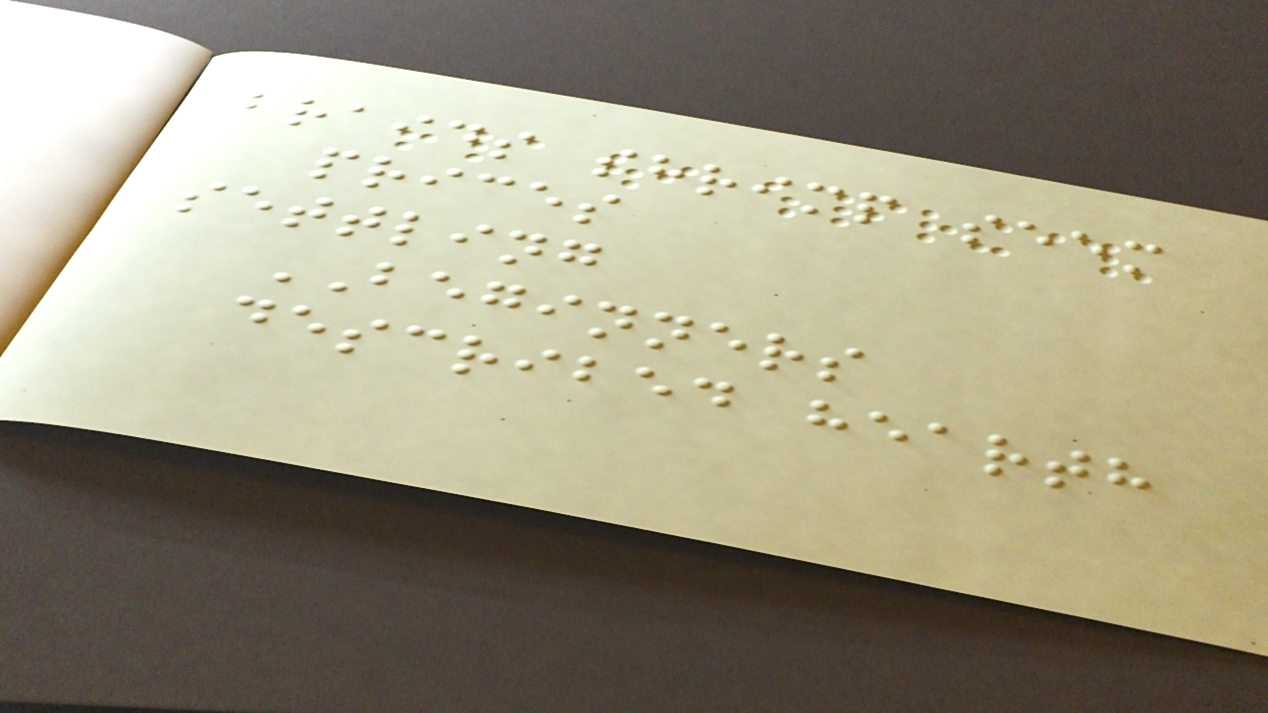braids shrimp seem
prices
settling
BEGINNERS
described hearth
